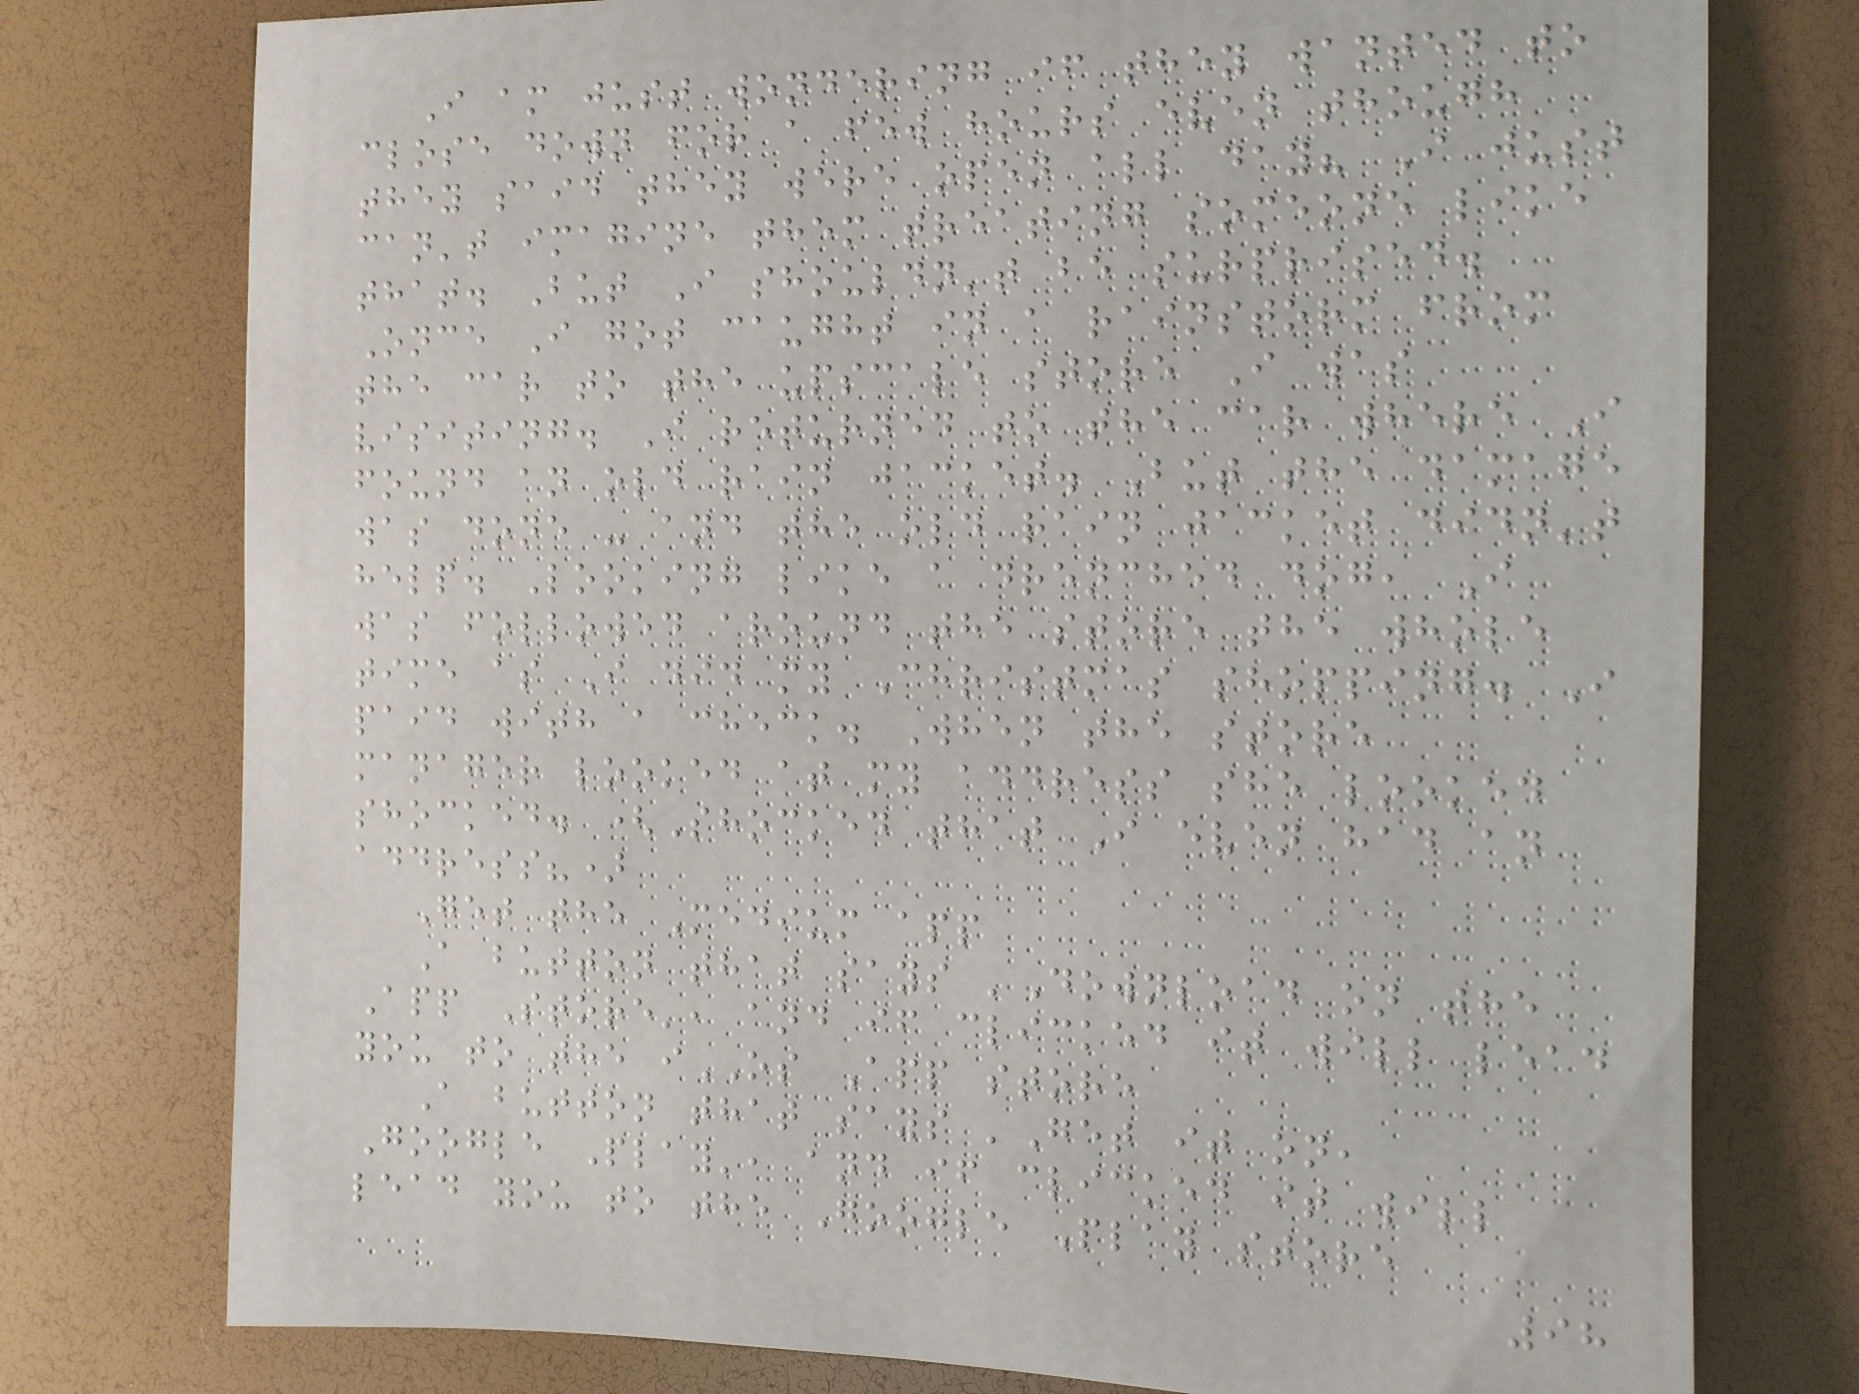I am just wondering if they wanted to
close down for a few hours even though
they said they were open all day? I just
can't imagine them treating someone like
that. But I shouldn't be surprised.
Once I got caught in a rainstorm from
the car to the upscale store I was
visiting. I returned to the car where I
found an old rain jacket. But the damage
was done - and the old rain jacket didn't
help. Looking like a drenched dog, I
was followed around the store the whole
time as I did my Christmas shopping. I
paid with a check. When the store
manager looked at my address she looked
shocked. (Shocked that I even had an
address?)
Get the Medium app
A button that says 'Download on the
App Store', and if clicked it will lead
you to the iOS App store
A button that says 'Get it on,
Google Play', and if clicked it will
lead you to the Google Play store
98
